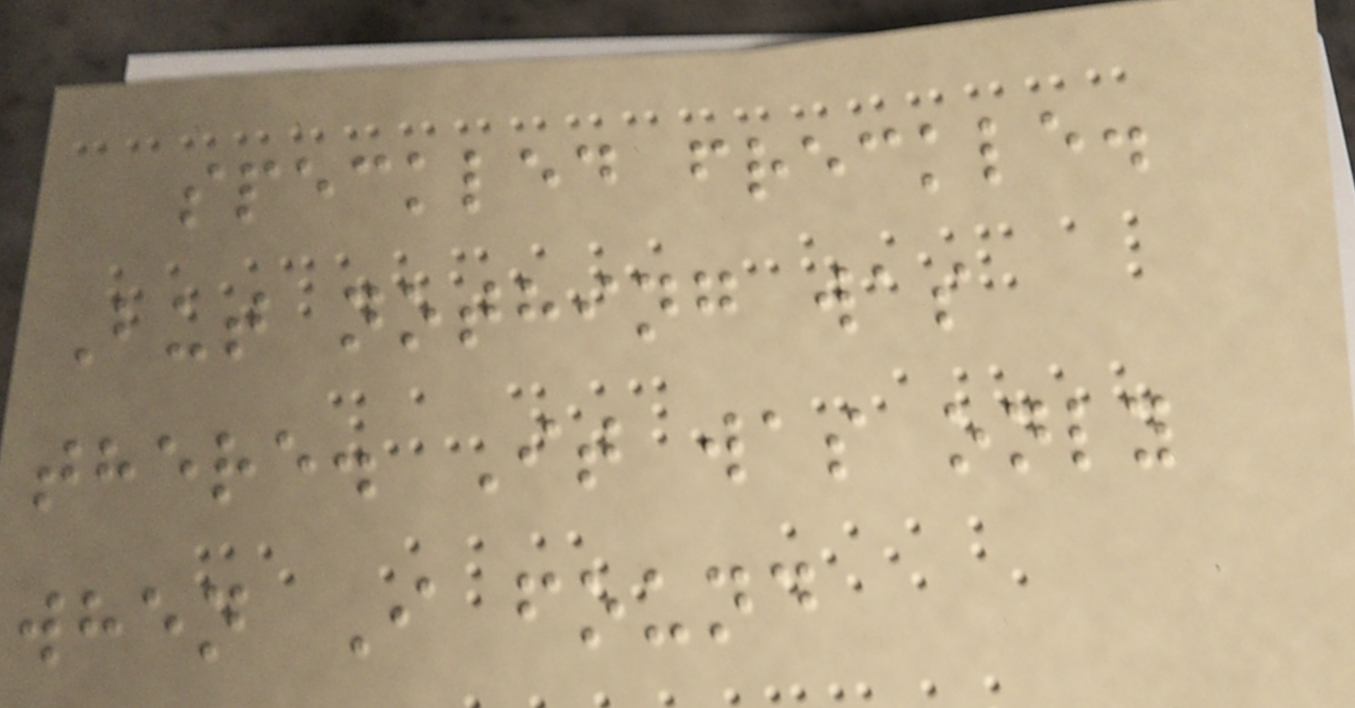speckled freckle.
But nothing was
there. It was only
when I found
